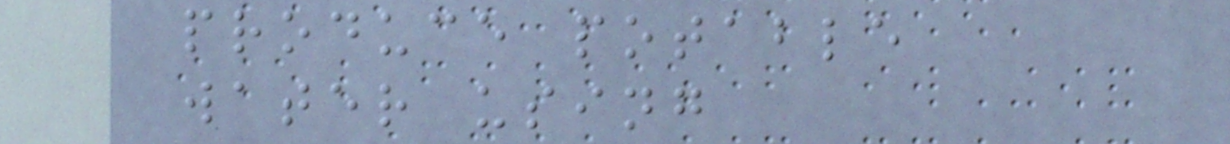produce potable
water using
